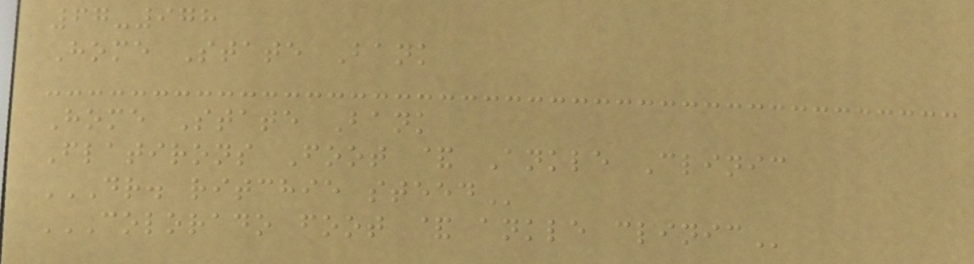67-978
Home State Bank
Home State Bank
Flatirons Foot & Ankle Clinic
DR. RITCHIE STEED
COLORADO FOOT & ANKLE CLINIC
